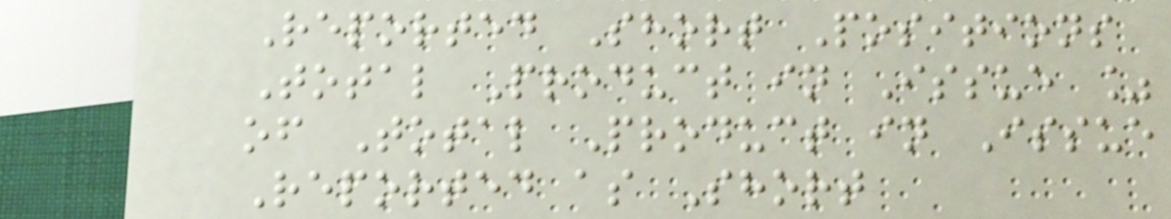Reported Short Positions
Total Product in Issue %
of Total Product in Issue
Reported as Short
